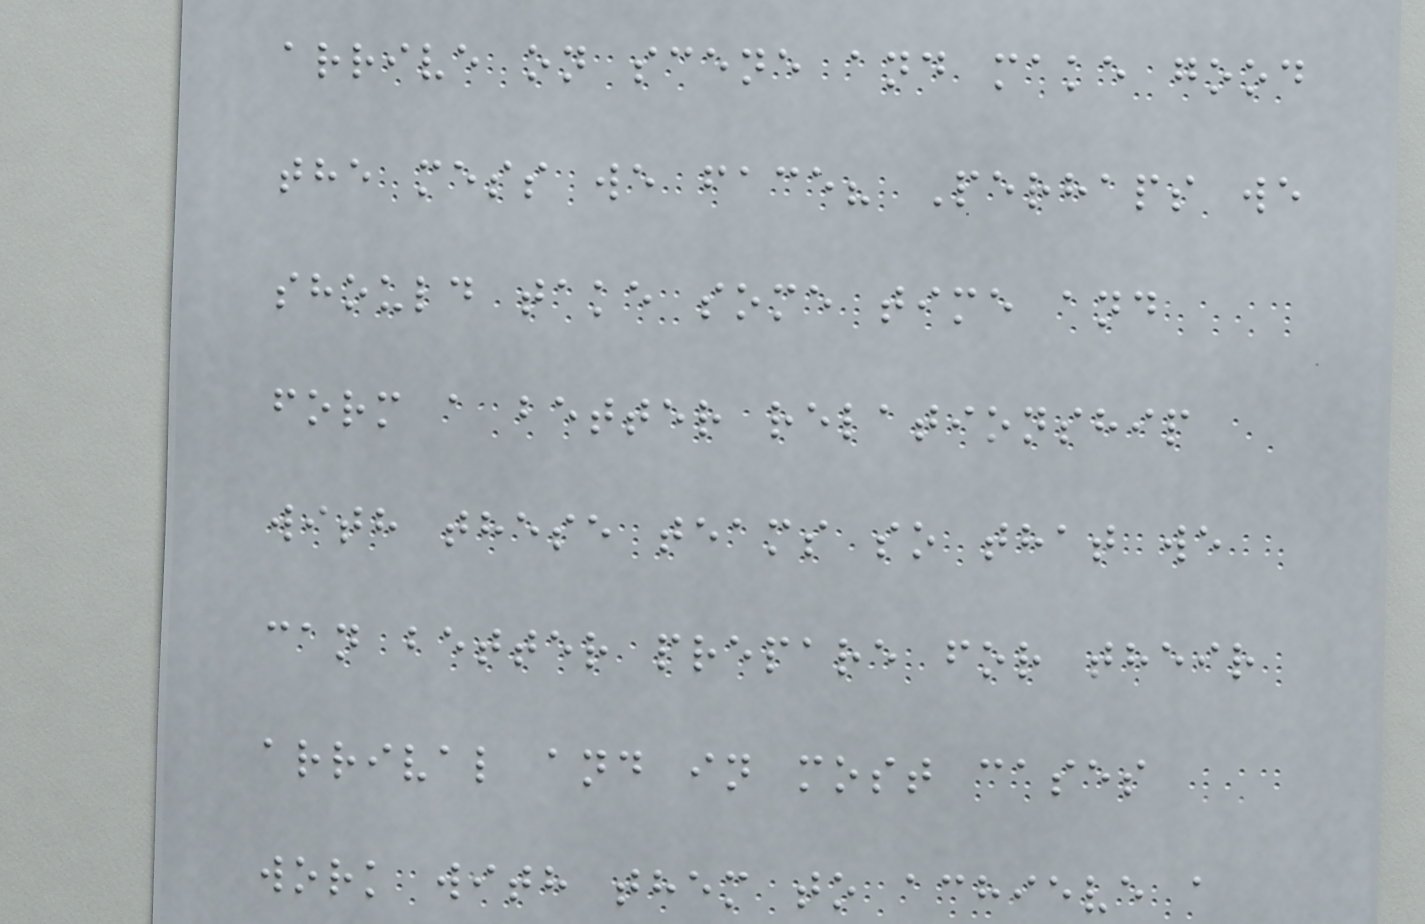arrive on scene and make good
the mess we face? Perhaps we
should take some time and
form a better relationship
with these teams so that we
can better prepare for their
arrival and in most cases
work with them to achieve a
